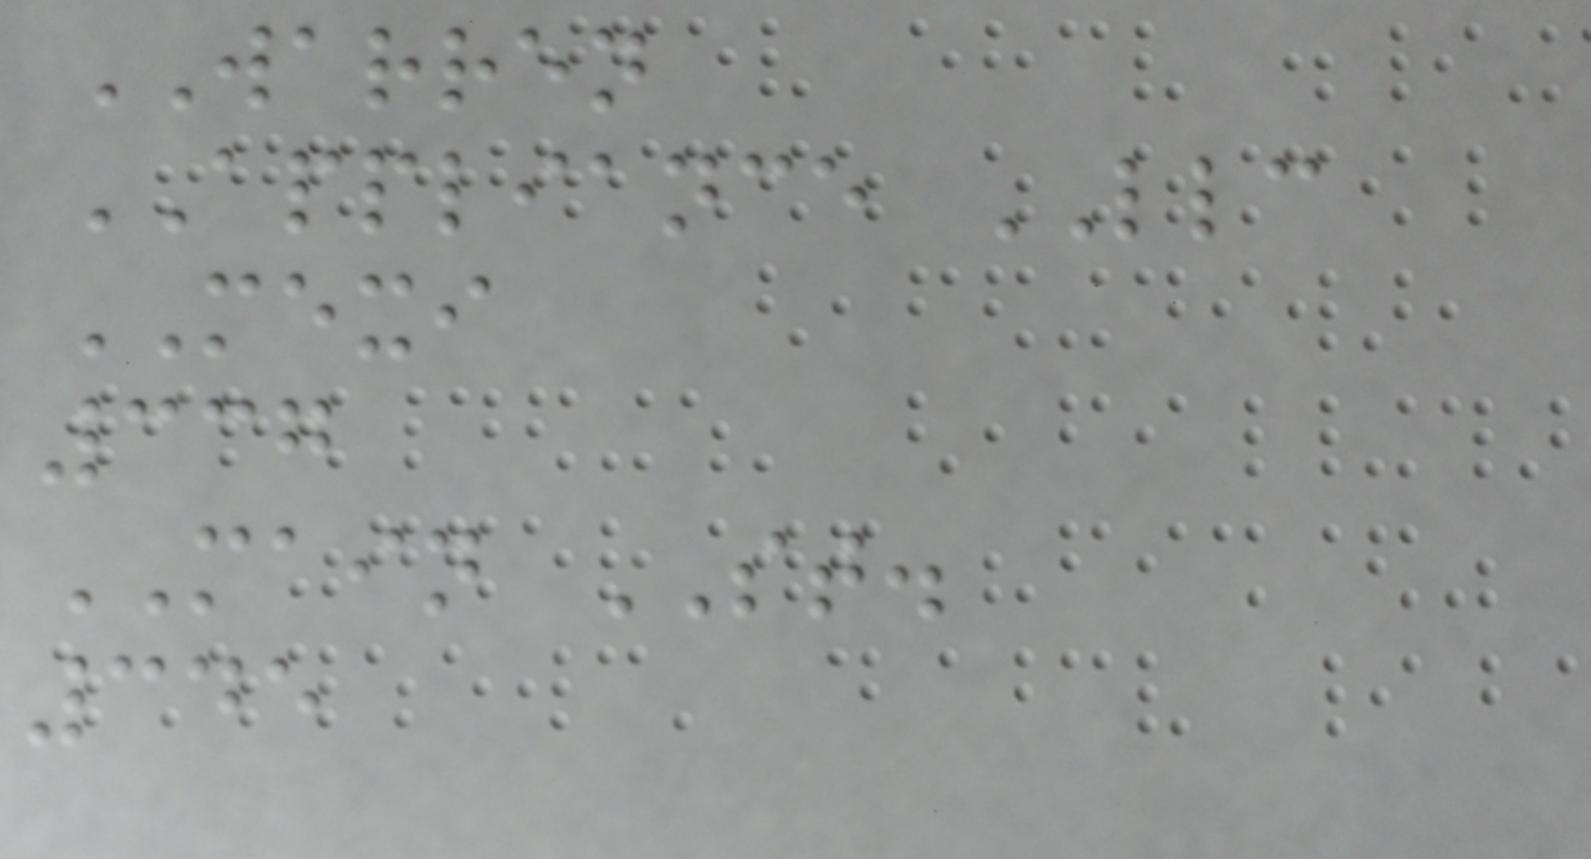WARREN
APPLIANCE LLC
MEXI
337
MAIN ST.
345
